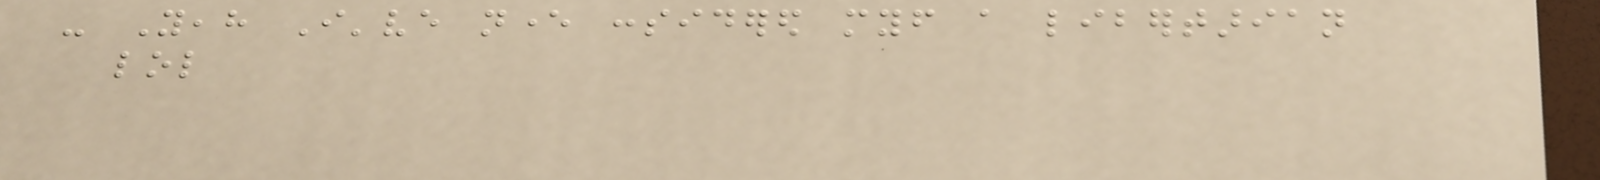- Yeah I've never considered myself a libertarian
lol
